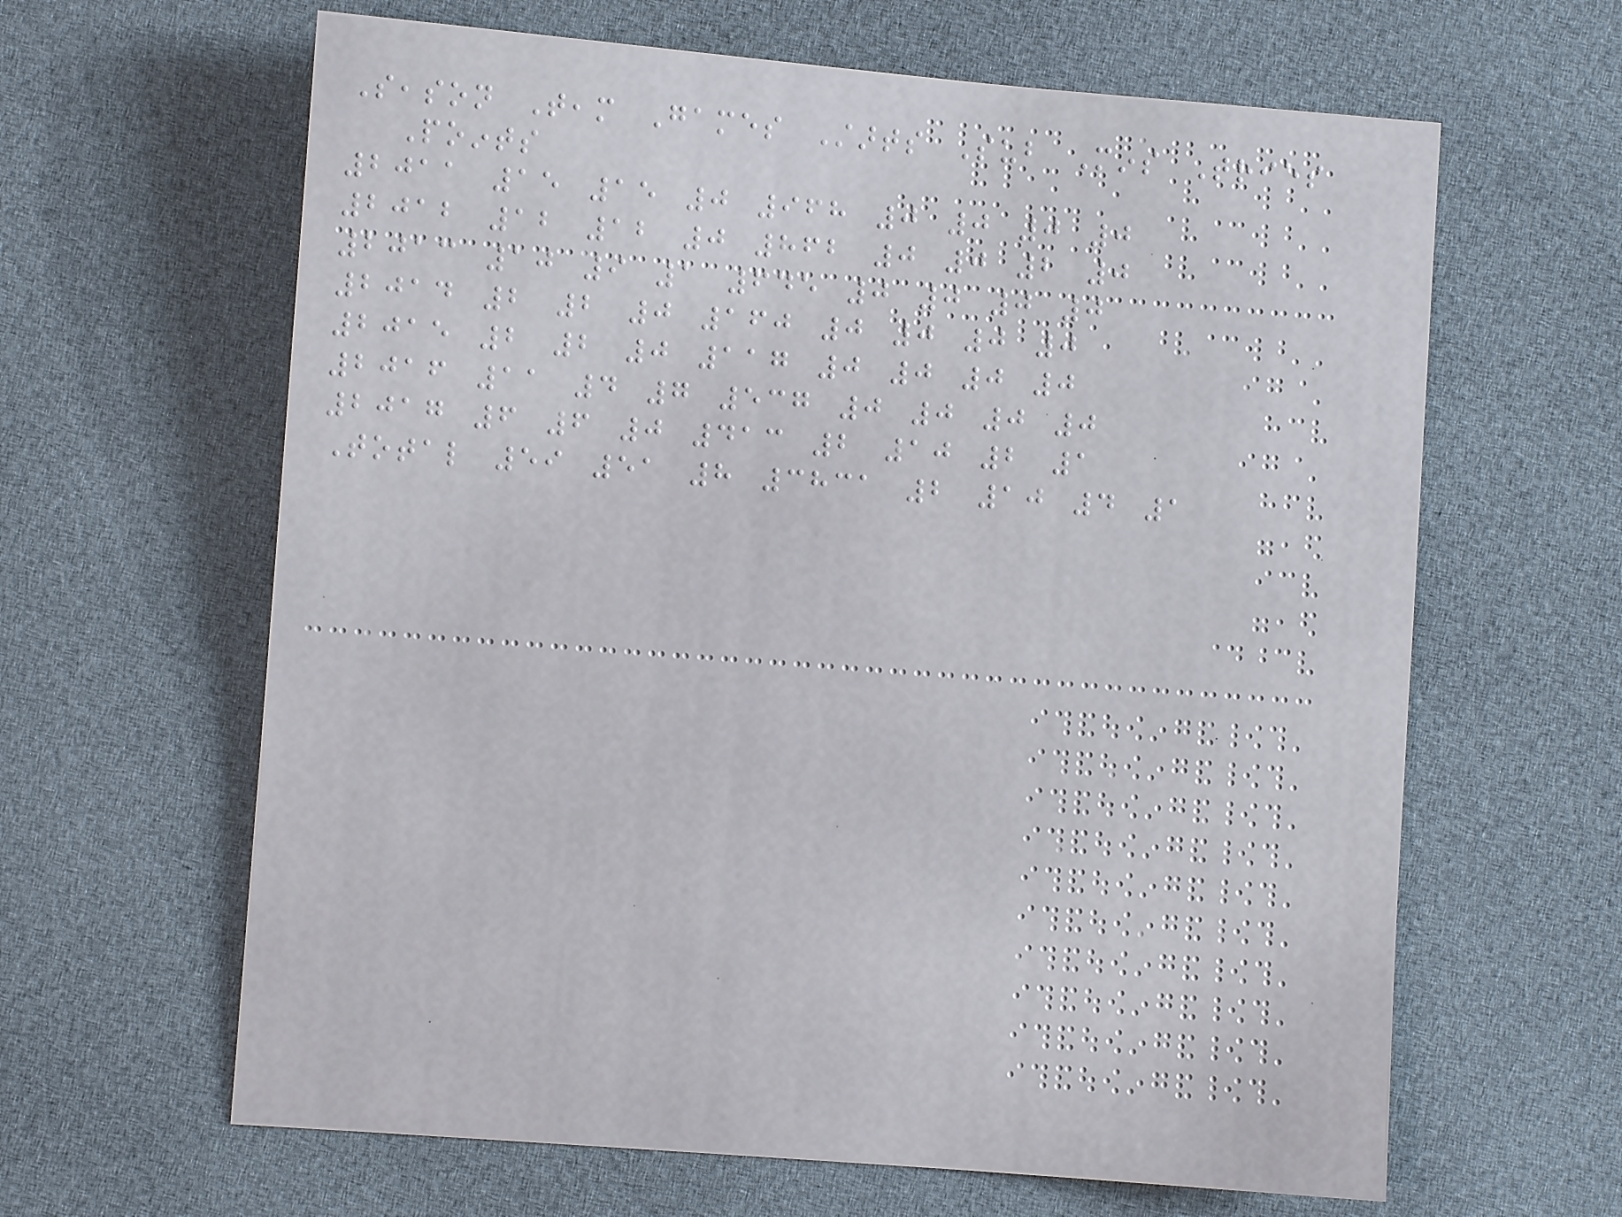Season Team Games Starts Sub Mins Tries
Points
2011 15 15 0 968 0 0 0 0
2012 12 12 0 862 0 0 2 0
2013 10 9 1 645 0 0 0 0
2014 2 2 0 160 0 0 0 0
2015 2 2 0 117 0 0 0 0
2016 11 4 7 537 0 0 0 0
2017 6 6 0 413 2 10 2 1
Total 59 51 8 3831 2 10 4 1
